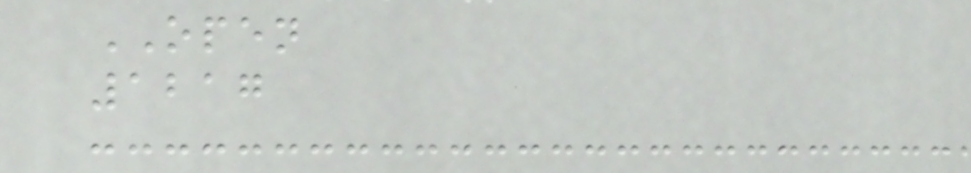OPEN
1217
